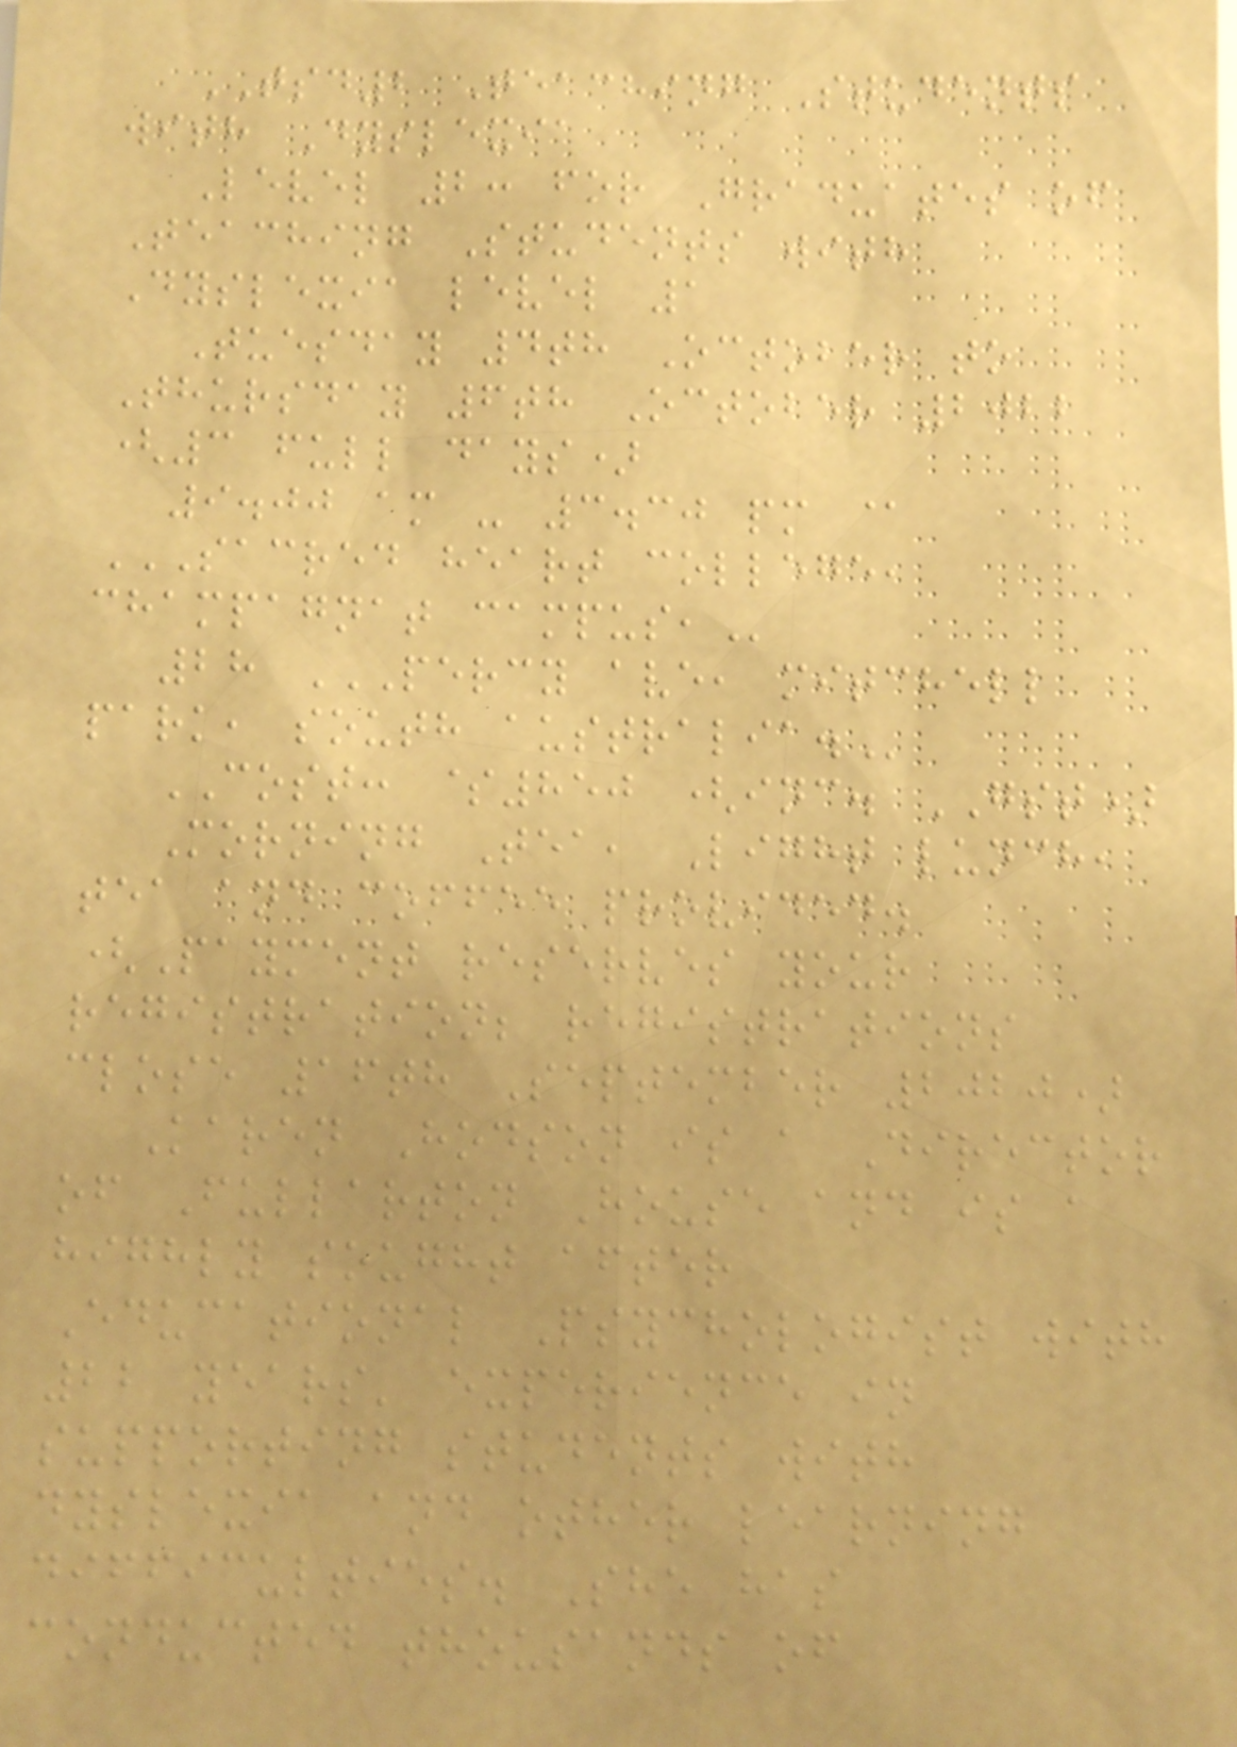TSD2 Teaching Students
with Dyslexia
Level 2: for Graduates of
Teaching Students with
Dyslexia level 1
Tuesday 4th October to
Thursday 6th October 2022
(3 full days)
9.00 am - 3.30 pm @
SACRED HEART COLLEGE,
CHAMPAGNAT CAMPUS,
28 PERCY AVE, MITCHELL
PARK, SOUTH AUSTRALIA.
COST: $850 (inc. GST)
Morning Tea, Light lunch,
tea and coffee provided.
(Payment reserves your
registration; registrations
close 16th September 2020)
Karen Hodson is a Director
of Fullarton House and is a
highly sought after
Educational Psychologist with
22 years' experience in
supporting students with
dyslexia and other learning
difficulties. She has
conducted thousands of
